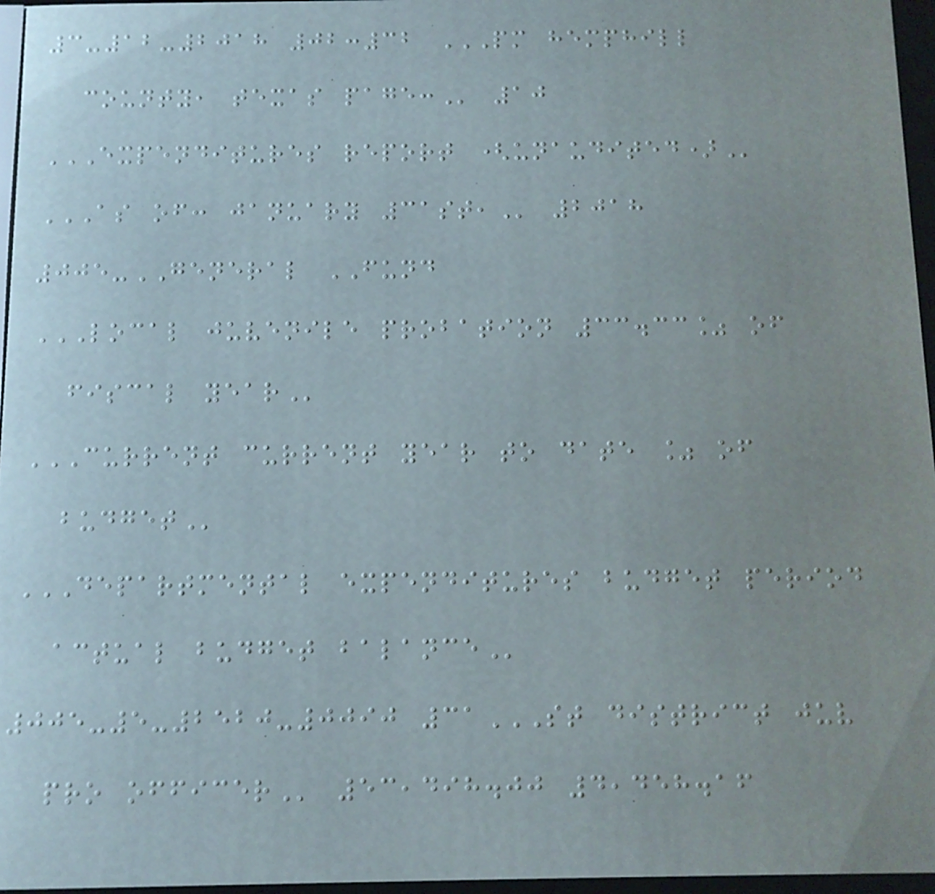3-12-2018 02:32 PM HEMPHILL
COUNTY, TEXAS PAGE: 10
EXPENDITURES REPORT (UNAUDITED)
AS OF: JANUARY 31ST, 2018
005-GENERAL FUND
LOCAL JUVENILE PROBATION 33.33% OF
FISCAL YEAR
CURRENT CURRENT YEAR TO DATE % OF
BUDGET
DEPARTMENTAL EXPENDITURES BUDGET PERIOD
ACTUAL BUDGET BALANCE
005-5-2520-0090 31ST DISTRICT JUV
PRO OFFICER 53,498.00 4,458.16
